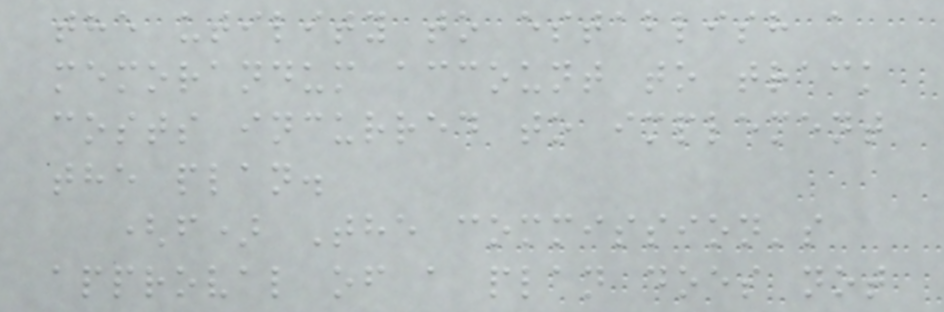the utility to establish a
memorandum account to track
costs incurred to implement
the plan.
(f) The commission's
approval of a plan does not
